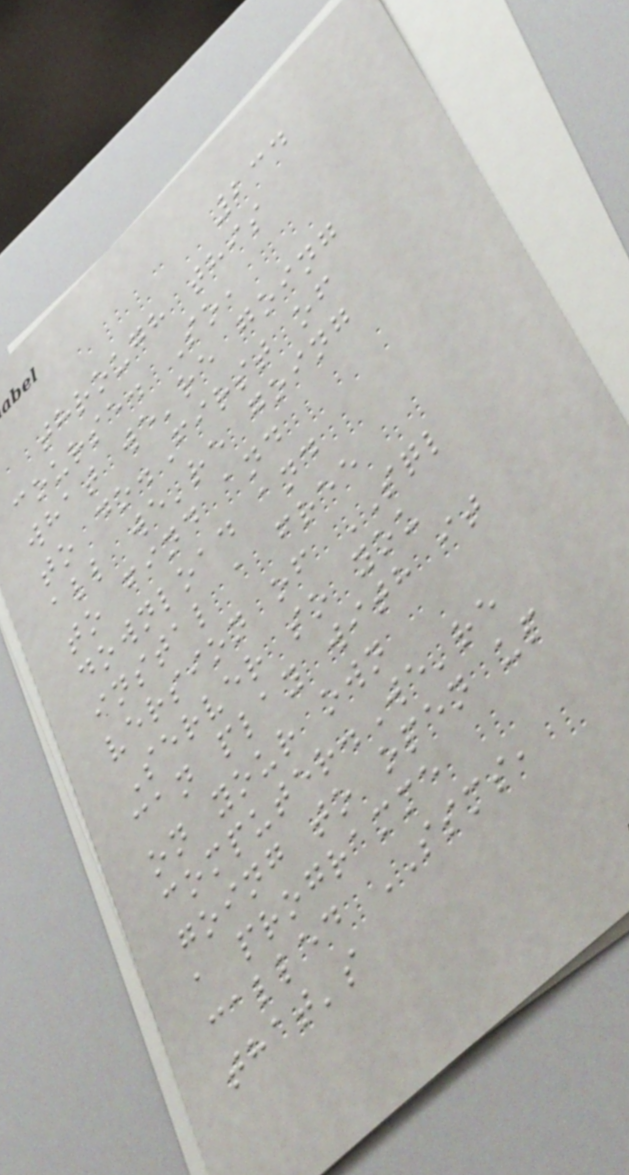234
through this
course. So,
what we're going
to do.First of
all we're going
to find and
download and
instal a free
version of SQL
Server so you
can play with it
on your own
computer.We're
going to open up
a programme
called SSMS,
that's
